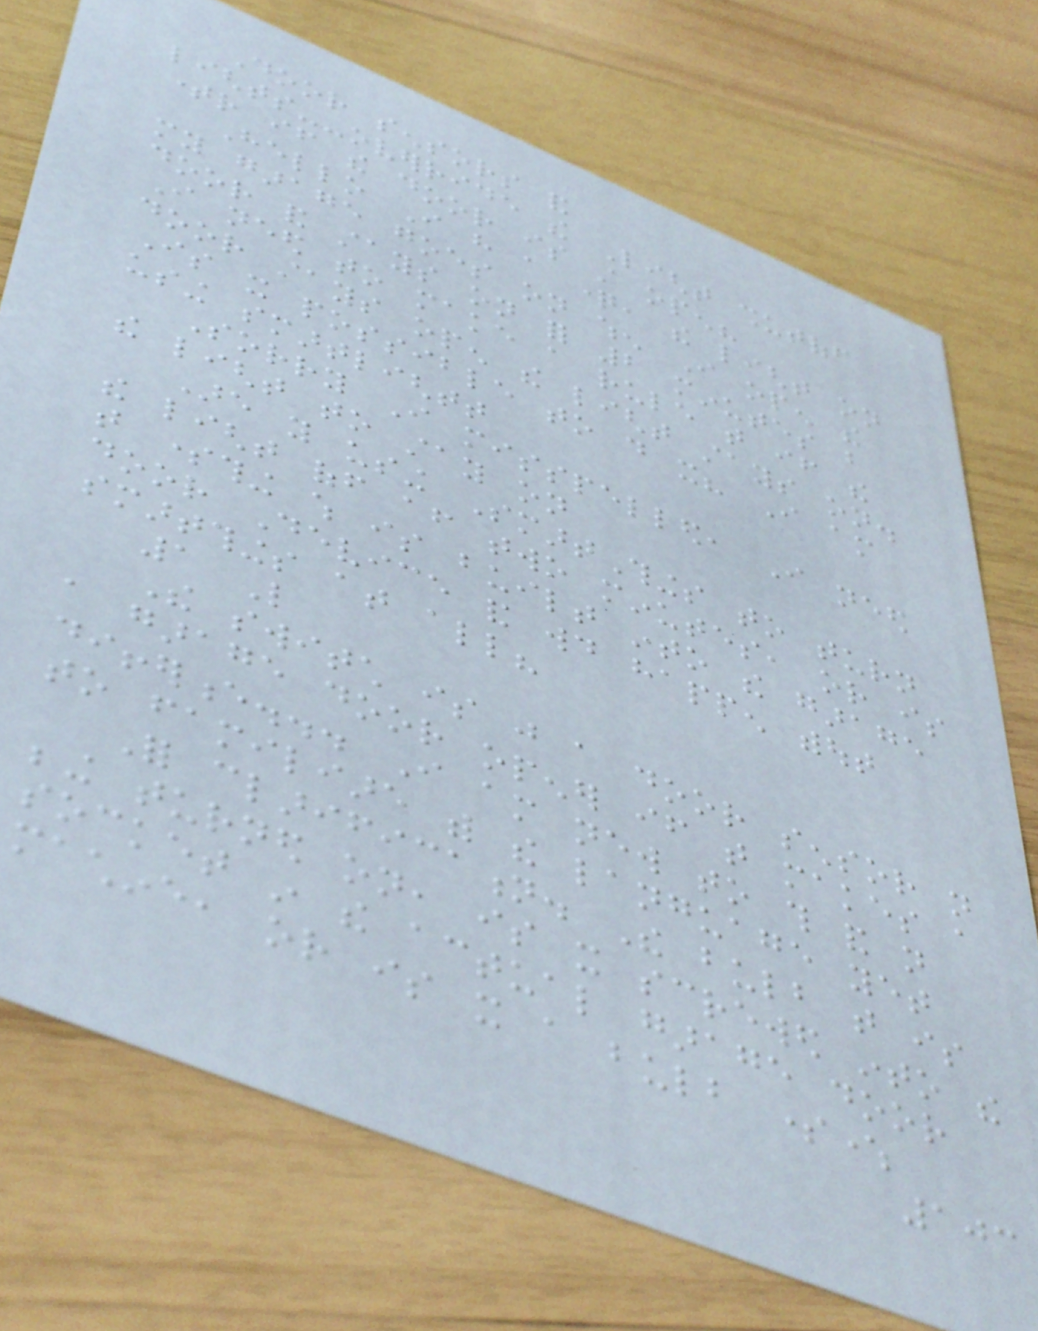Door sensors and
lights--override the Light shutoff
timer if the door is still open?
Hello I have a question, the light on
my garage goes on when I open the
door and stays on for 2 minutes but
I need to make a rule that if the
door stays open the light stays on.
Is it possible to do it? I am
using smartlightt
Sorry I misspelled, I need
the light to stay on
Are you using SmartThings to turn
the light off after two minutes, or is
that something which is built into the garage
door Device and would happen without
smartthings at all?
1 Like
The switch is just a door sensor not
a garage door opener if that makes a
difference... I am new to this and not
to familiare with the language yet
For clarification. The bulb that is
being turned on, is it screwed into the
socket in the actual garage door
machine, or is it a bulb somewhere
103
